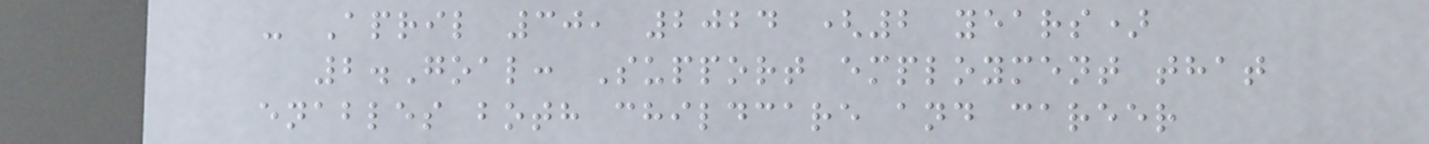- April 30, 2024 (2 years)
2.Goal: Support employment that
enables both childcare and career
